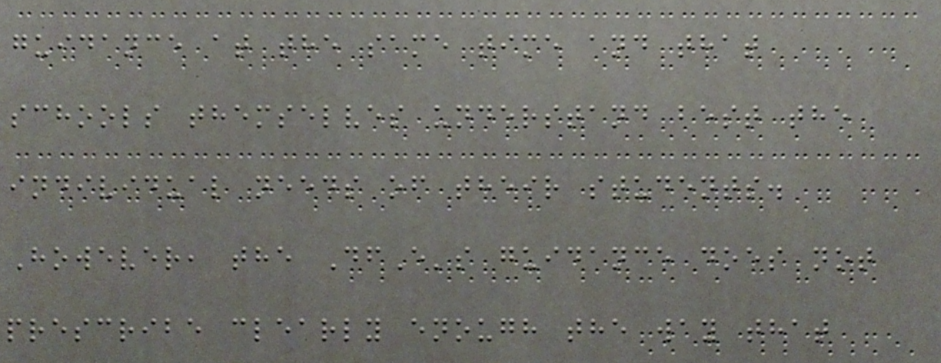guidance at the same time and that
schools themselves understand best the
individual needs of their students.
However, the DfE's guidance does not
prescribe clearly enough the way that
